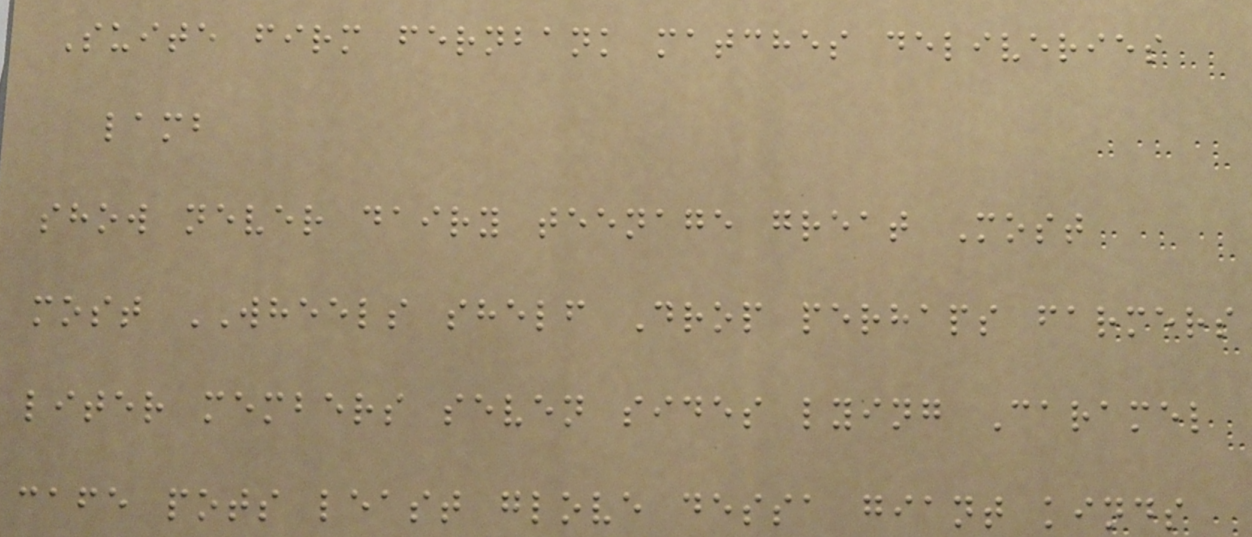Suite firm fernbank matches deliveries
lamb
show never dairy teenage great Most
most WHEELS shelf Drop perhaps farmers
liter members seven sides lying Caramel
cafe pots least glove dessa giant kinds
